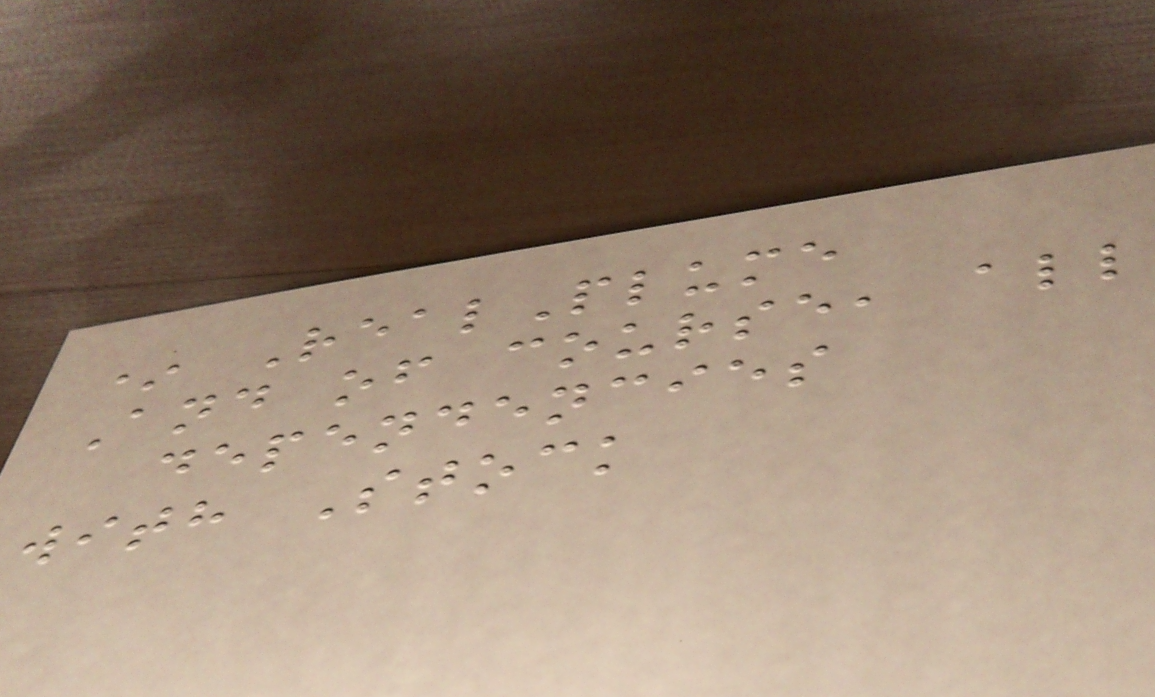* RealPlume
And of course, all
dependencies
with Stock
